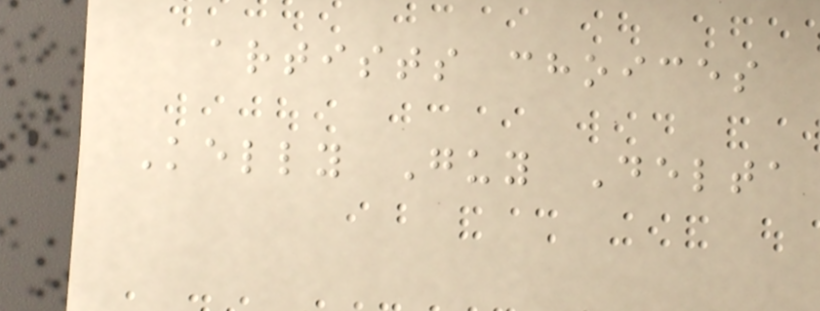artists choices
Kelly Guy Delta
